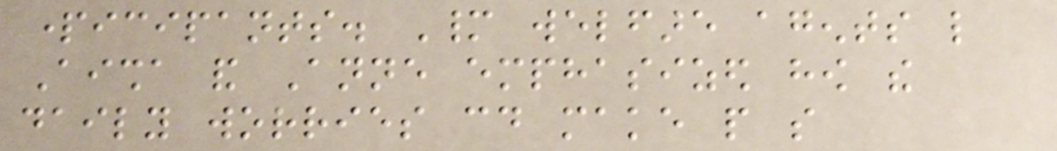participants. Many welfare agents like
Aisha and Anne emphasized how the
daily worries could make people so
